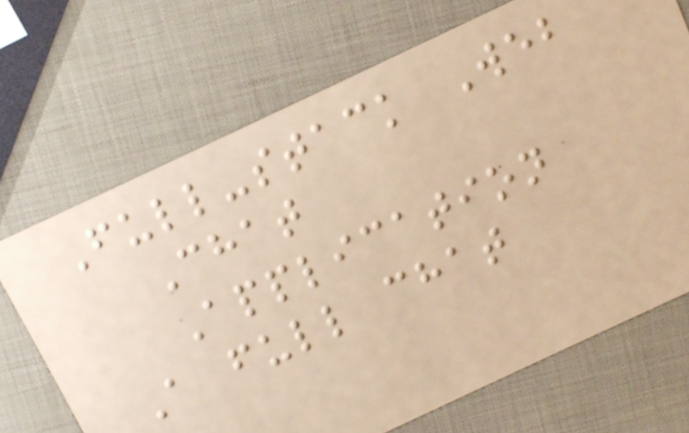Full-stack Web
Chat
Application
A full chat
